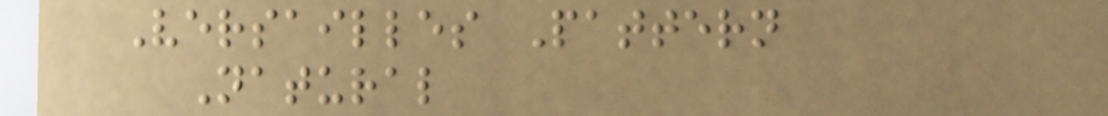Versailles Pattern
Natural
